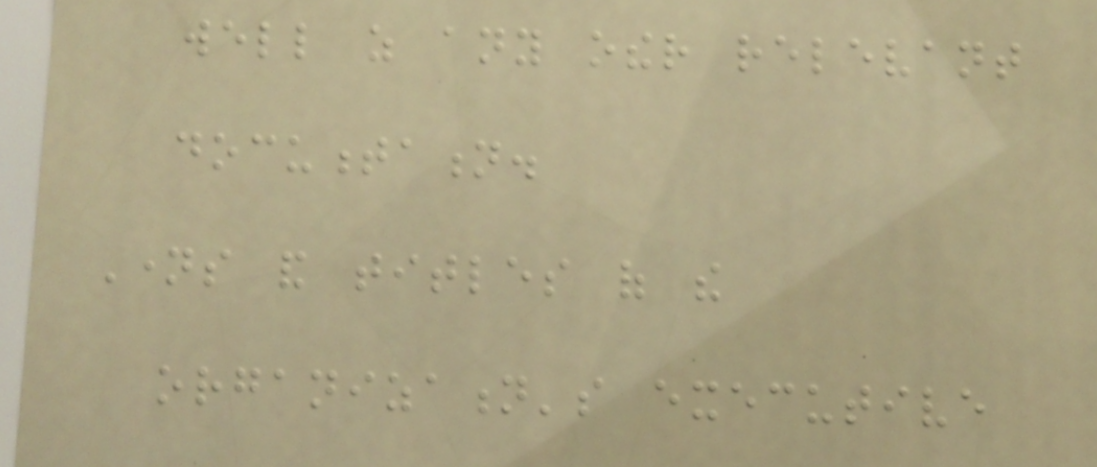well as any other relevant
documentation.
Names and titles of the
organization's executive
